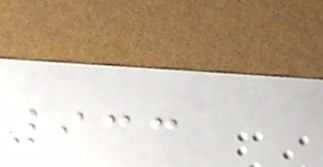933
